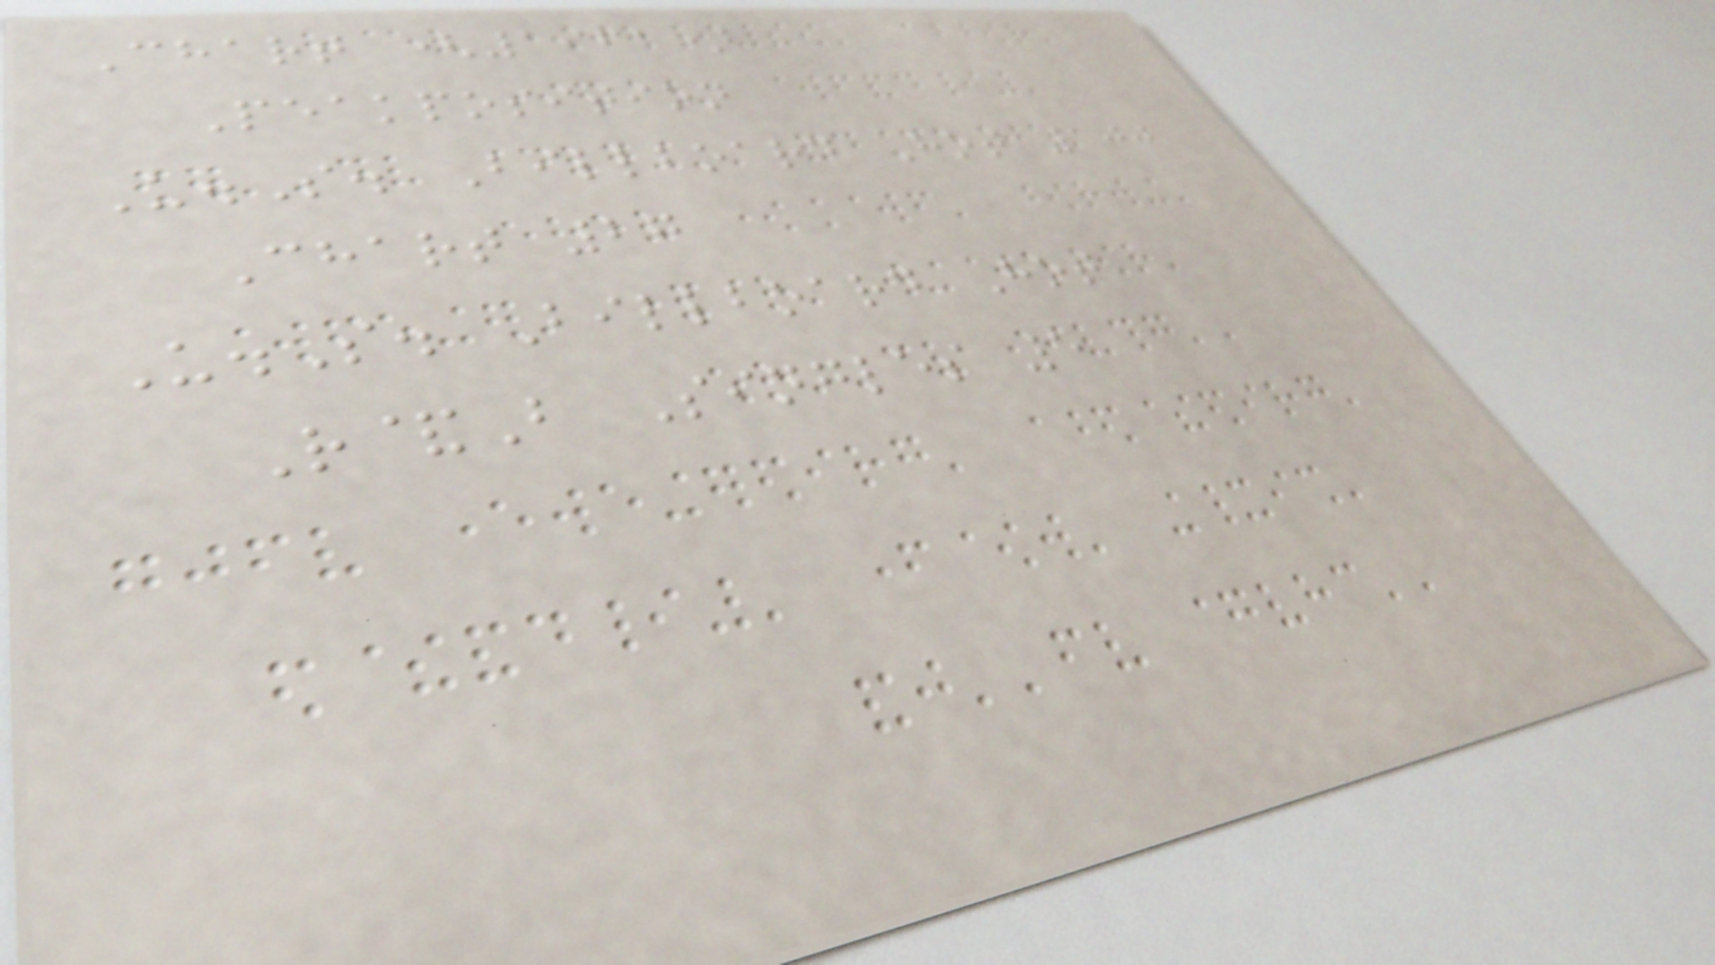Chart (1961)
Peakposition
U.S. Billboard Hot 100
Chart 27
U.S. Billboard Hot
R&B Singles 5
